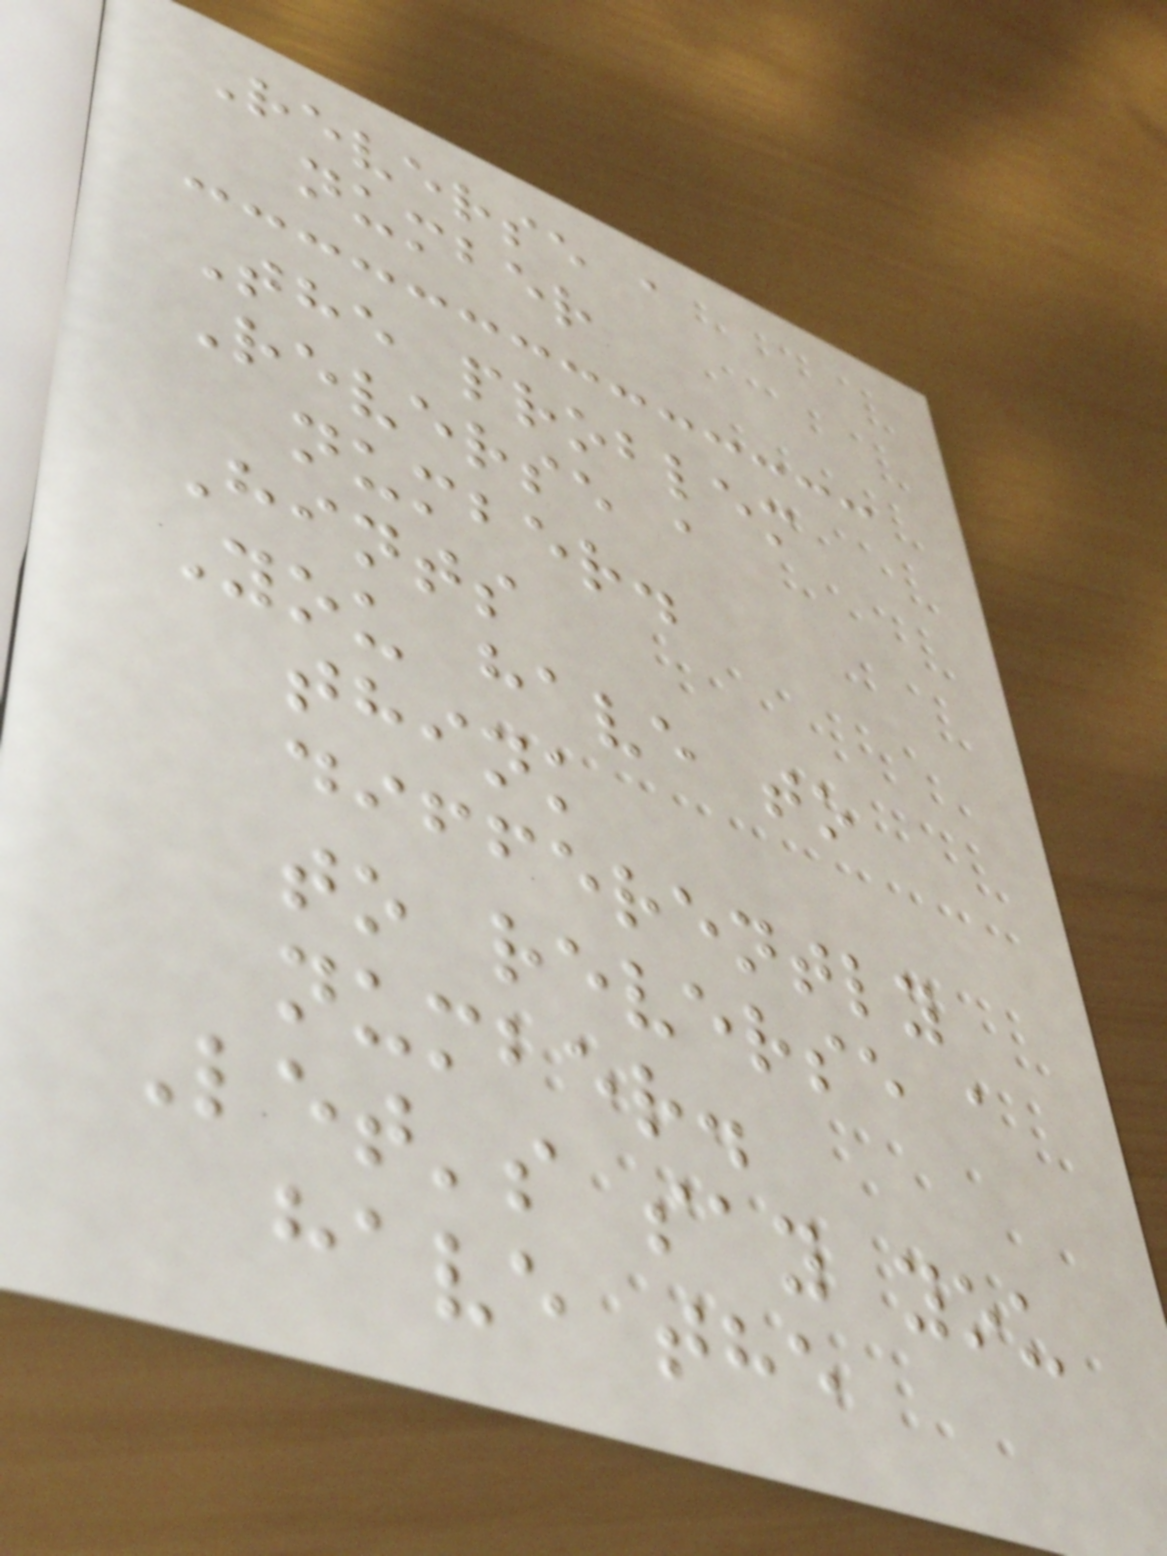Reverse a
number
The problem
Reverse a
number.
Hints
You have to
think
differently
to reverse a
number.
Let's say you
have the
